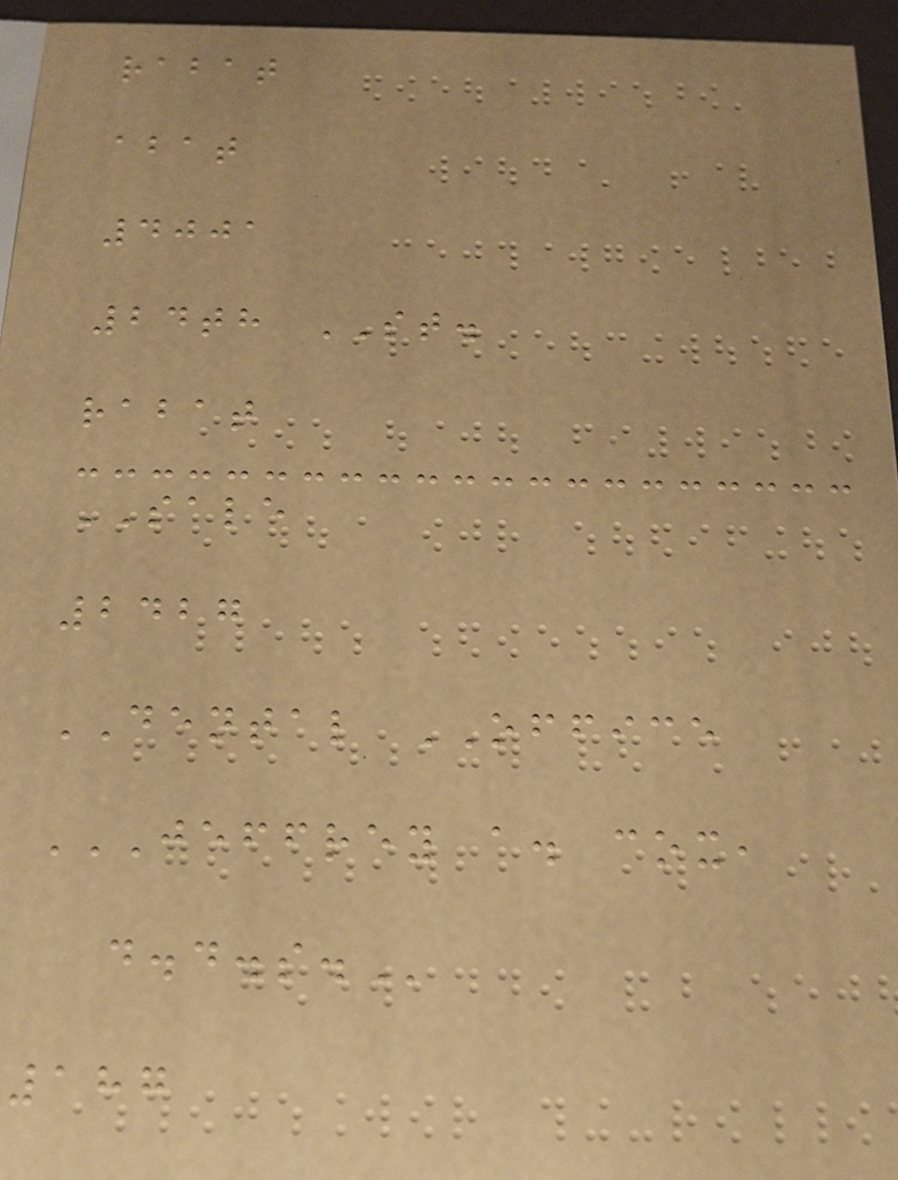rabat
abat
4001
24th ST.
rabat
SALE
2427
DENTAL OFFICE
JEFFREY A. COX,
D.D.S.
187
